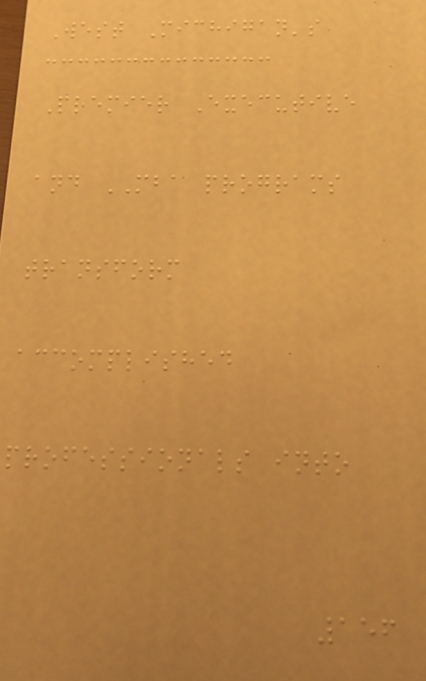West Michigan's
Premier Executive
and MBA programs
transform
accomplished
professionals into
156
